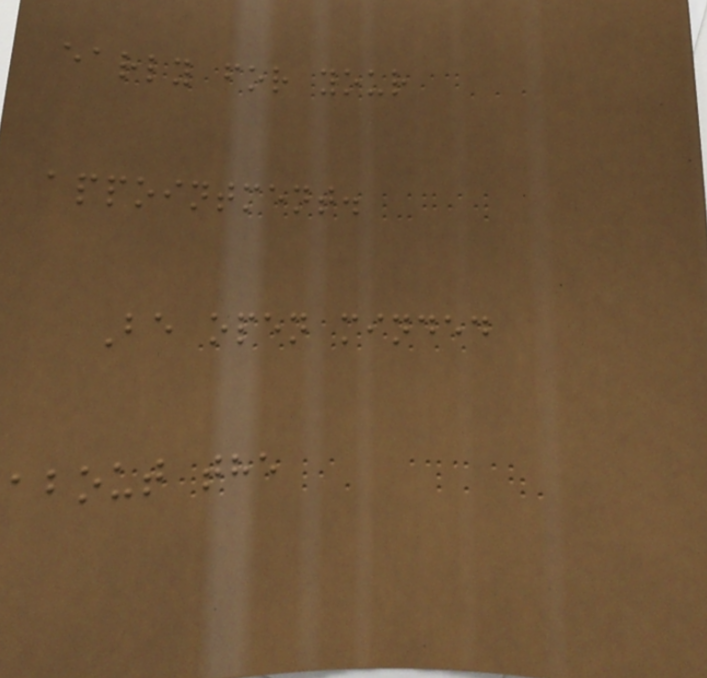early for your
appointment.
Be open minded
about the
